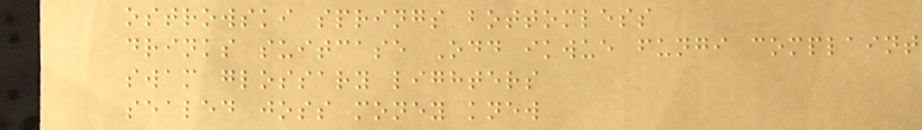ostrowski springs bottomless
drinks suitcase Odd ikwue fungi complaint
swam glossary lighters
sealed joss money knew
